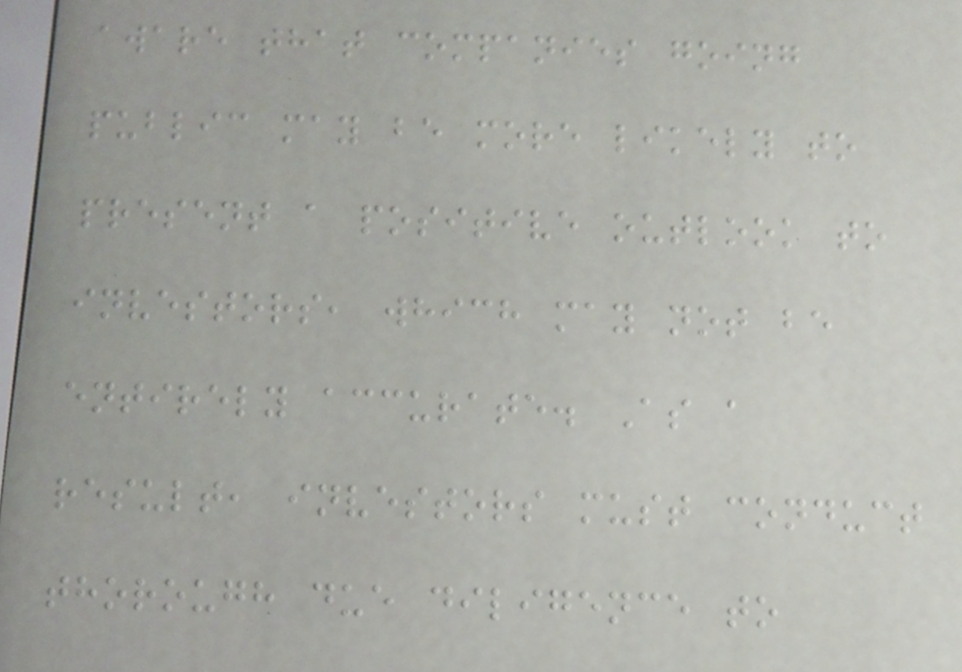aware that companies going
public may be more likely to
present a positive outlook to
investors, which may not be
entirely accurate. As a
result, investors must conduct
thorough due diligence to
